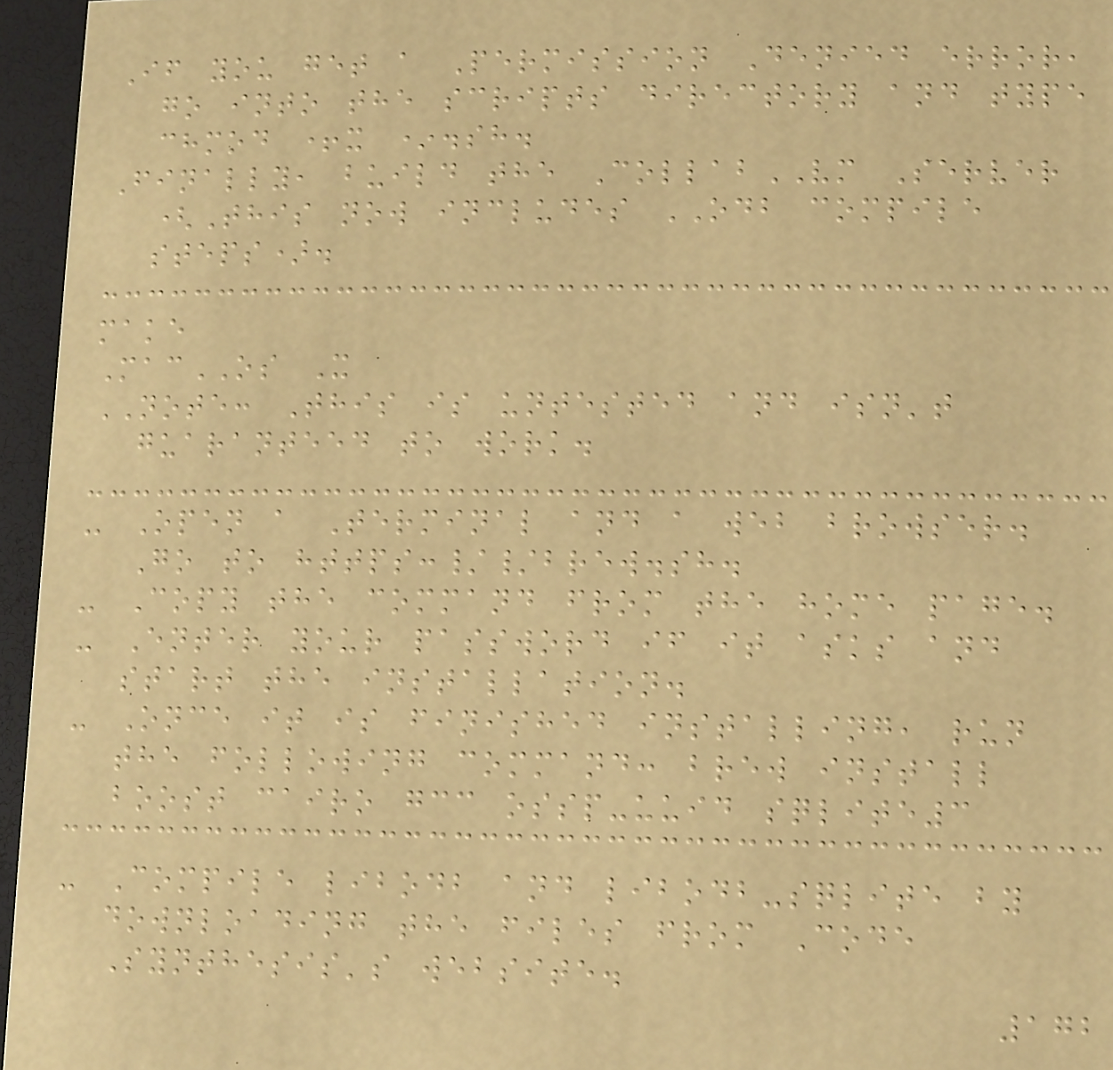If you get a Permission Denied error,
go into the scripts directory and type
chmod +x *.sh.
Finally, build the CollabVM Server
(This now includes ODB compile
steps).
make
MacOS X
NOTE: This is untested and isn't
guaranteed to work.
- Open a Terminal and a web browser.
Go to https://brew.sh.
- Copy the command from the home page.
- Enter your password if it asks and
start the installation.
- Once it is finished installing, run
the following command: brew install
boost cairo gcc ossp-uuid sqlite3
- Compile libodb and libodb-sqlite by
downloading the files from Code
Synthesis's website.
172
